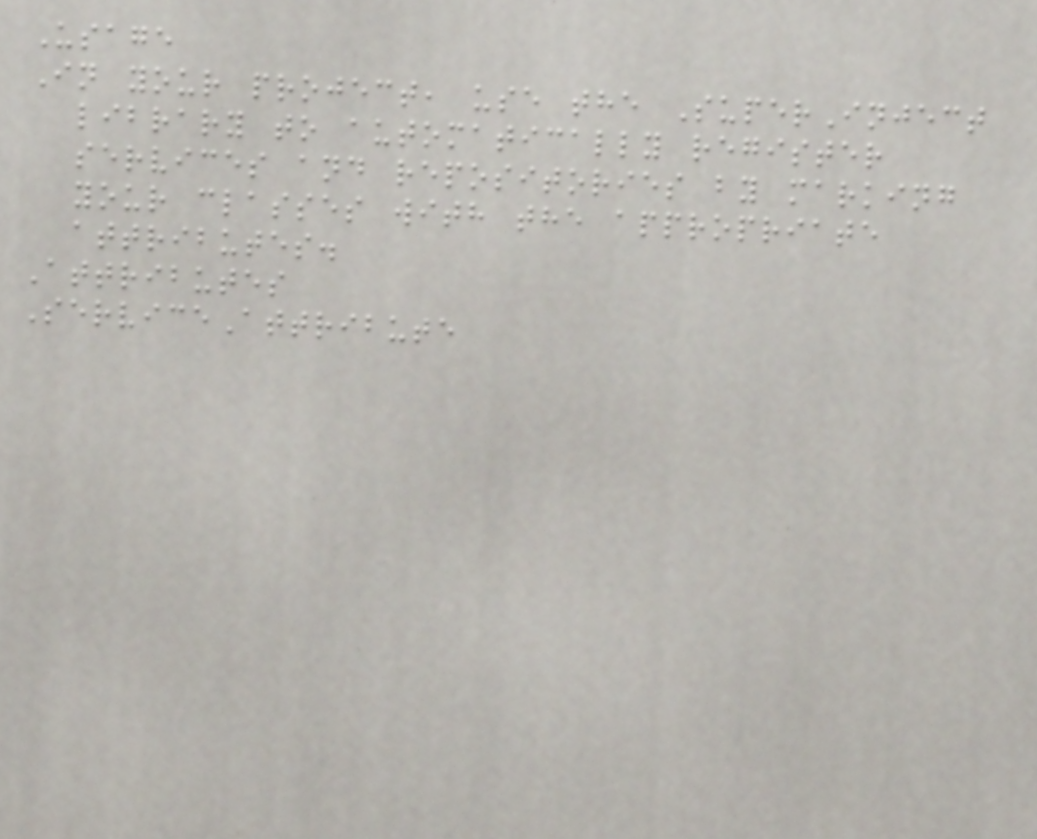Usage
In your project, use the SuperInject
library to automatically register
services and repositories by marking
your classes with the appropriate
attributes.
Attributes
ServiceAttribute
